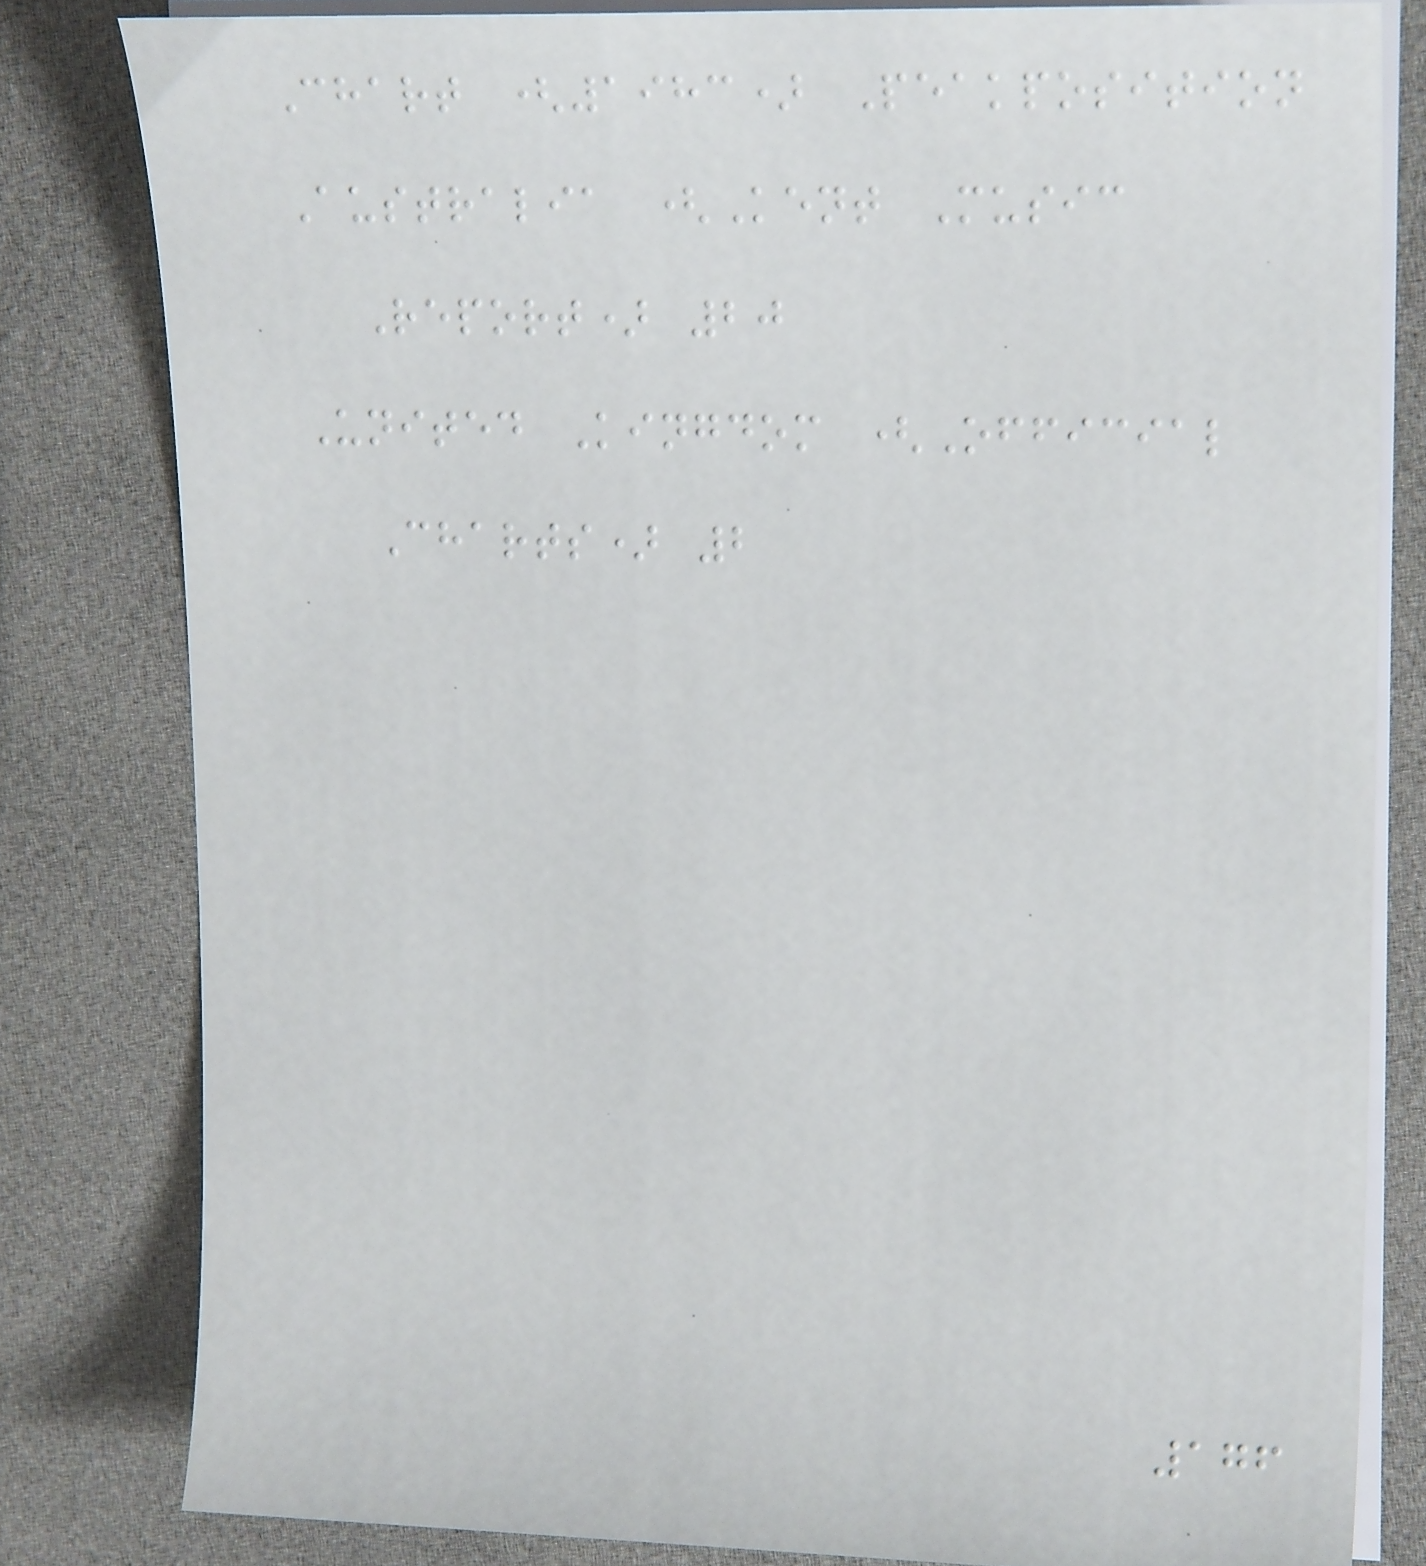Chart (1983) Peakposition
Australia (Kent Music
Report) 20
United Kingdom (Official
Charts) 2
176
